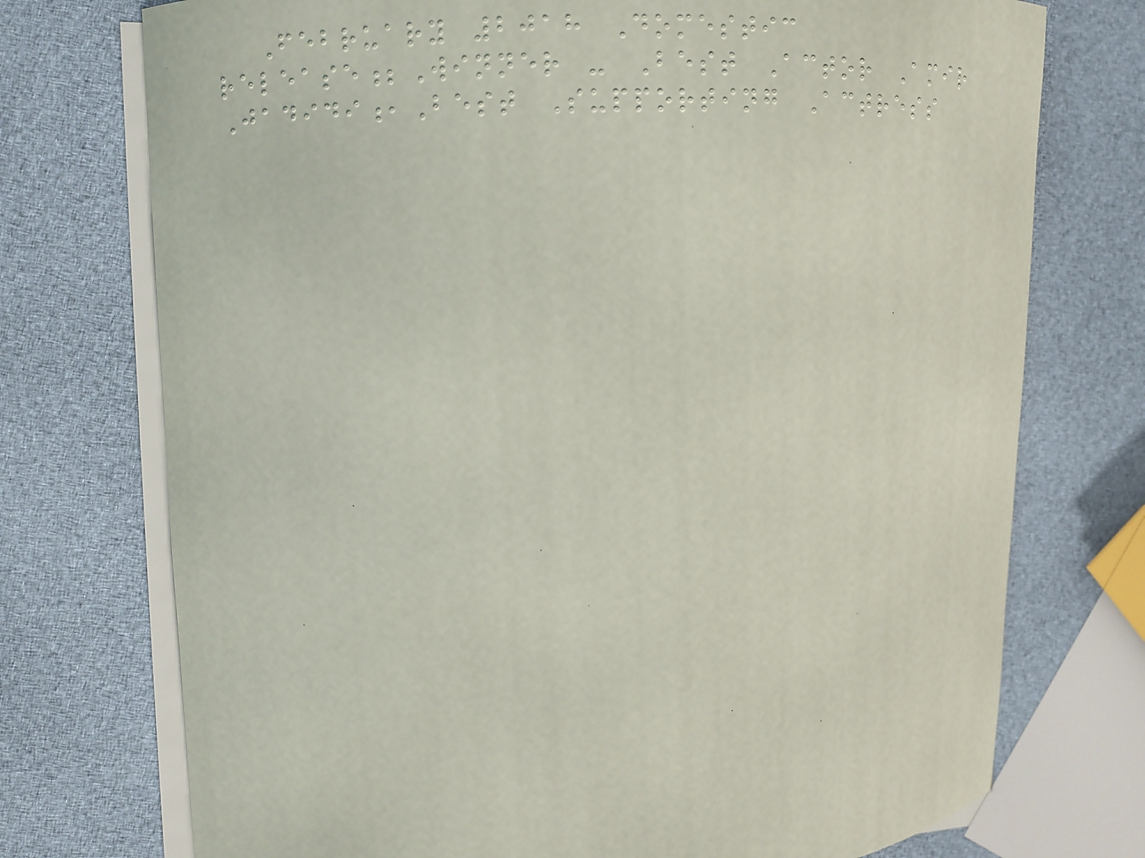February 2018 Domestic
release;Winner - Best Actor Amir
Jadidi,Best Supporting Actress
